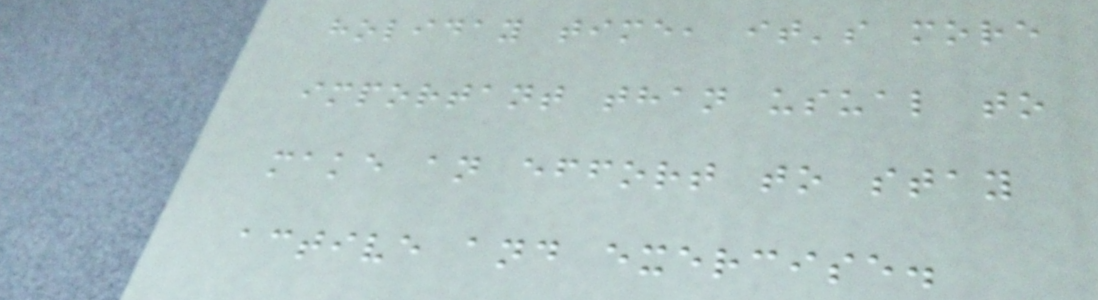holiday time, it's more
important than usual to
make an effort to stay
active and exercise.
